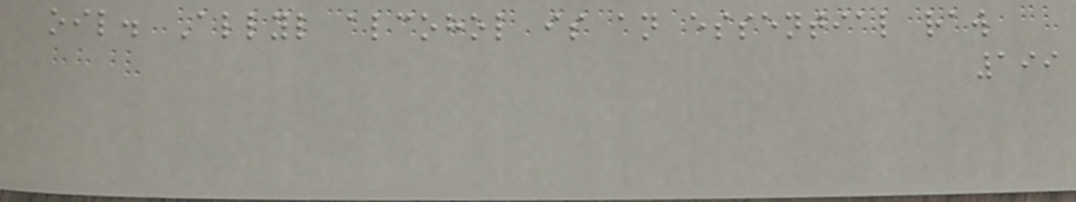oil. Allyl alcohol is an essential raw
199
